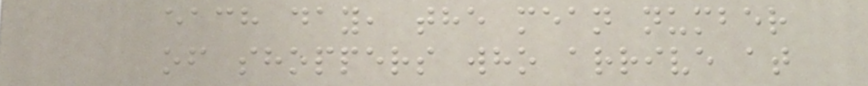each day, the mean number
of shoppers who arrive at
